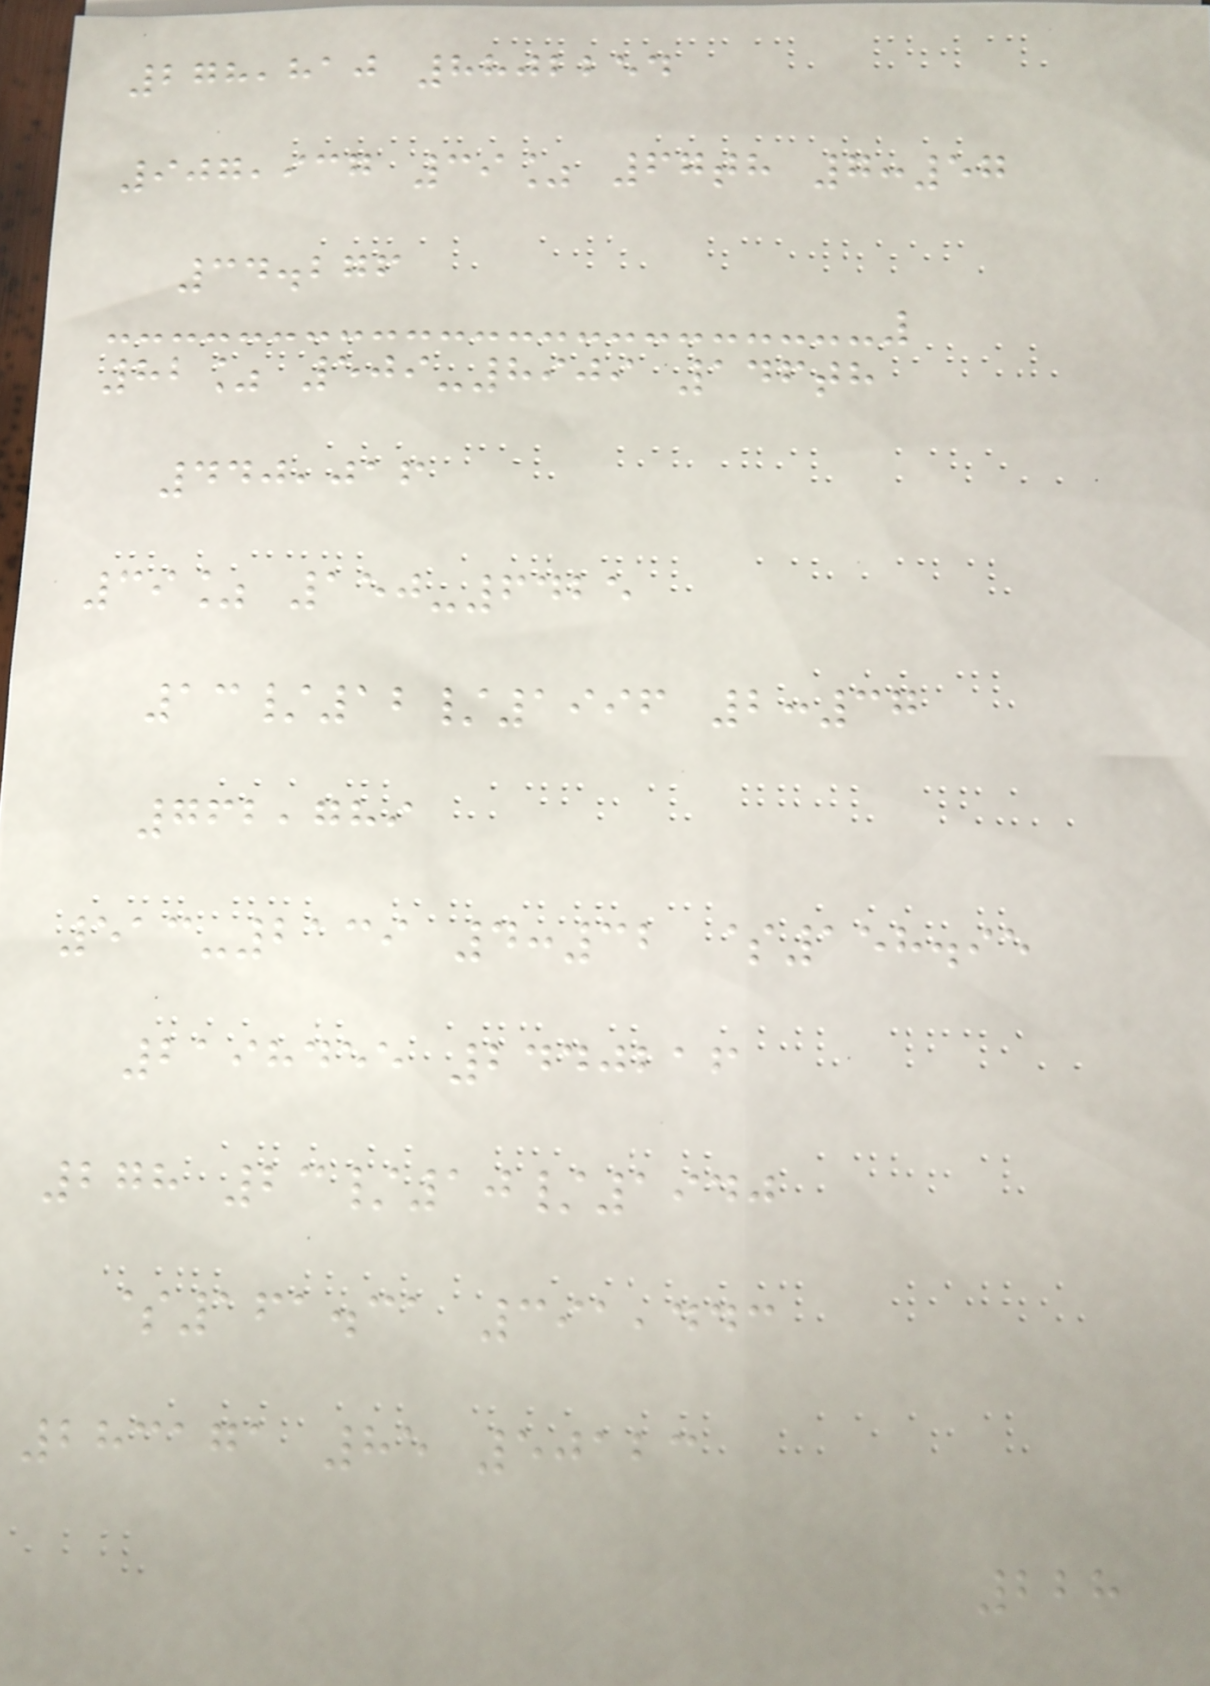278,810 8802254
907,937 39% 67th 7:57
34.276
82% 509-8909 146th
440,016
39% 150-6425
13/12/1996 2:37
762,789
513-2139 4:32 $158.95
2198455 2440216
278 23/10/1940
$161.31 391,443
283171 85 50123
228
